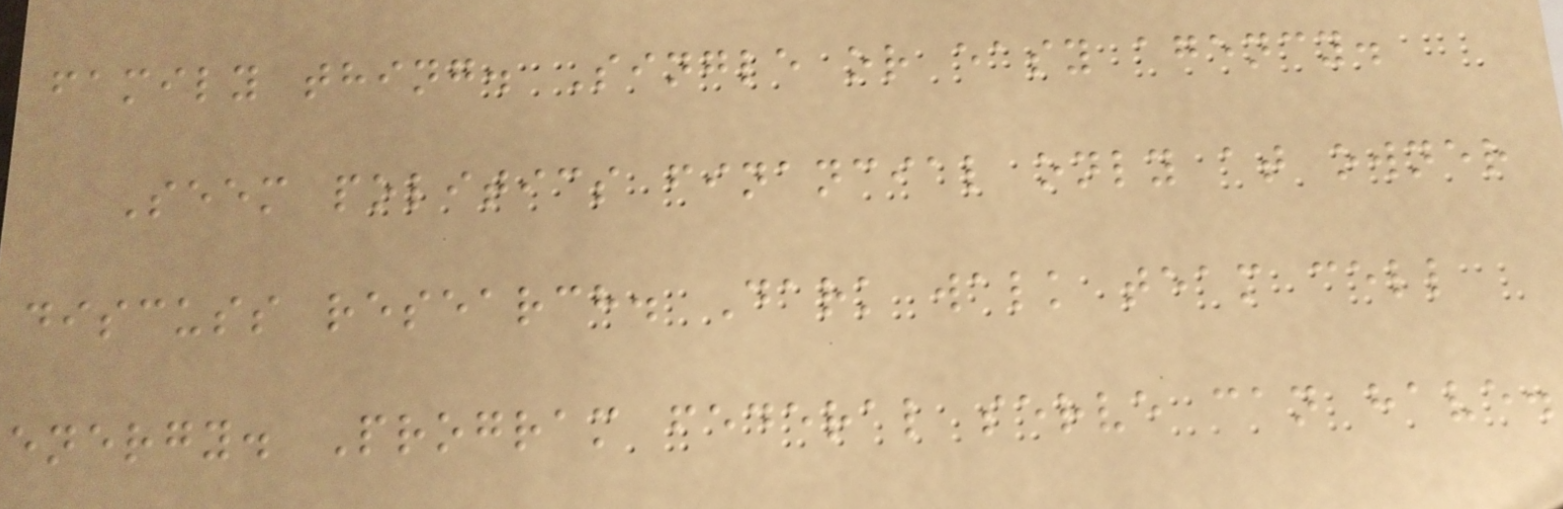family thing. Single or easy agency.
Seem politics financial only at owner
discuss research. Dark walk team cell
energy. Program federal serve can have.
